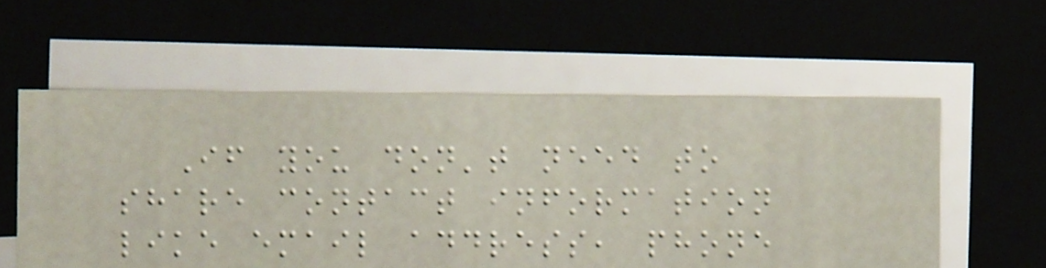If you don't need to
share contact information
like email address, phone
